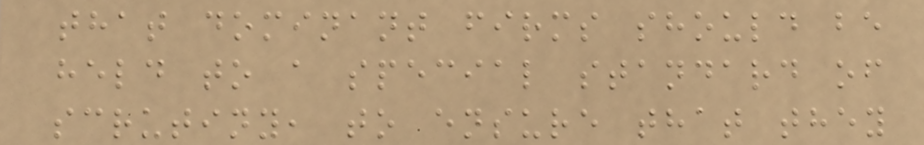that dominant firms should be
held to a special standard of
scrutiny, to ensure that they
